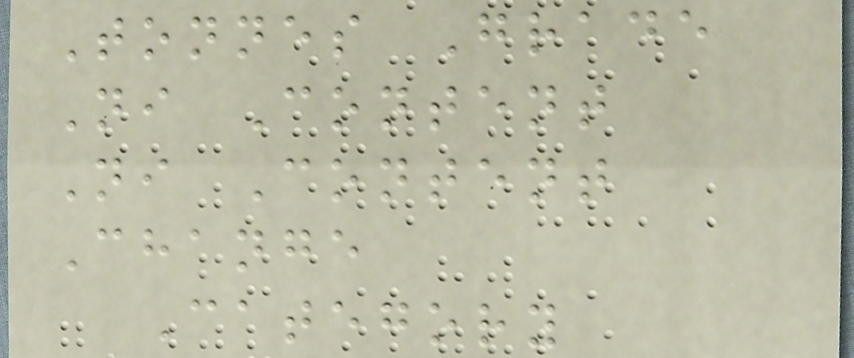Tonnes Grade
Ni Content
Ni Content
Change
Category
